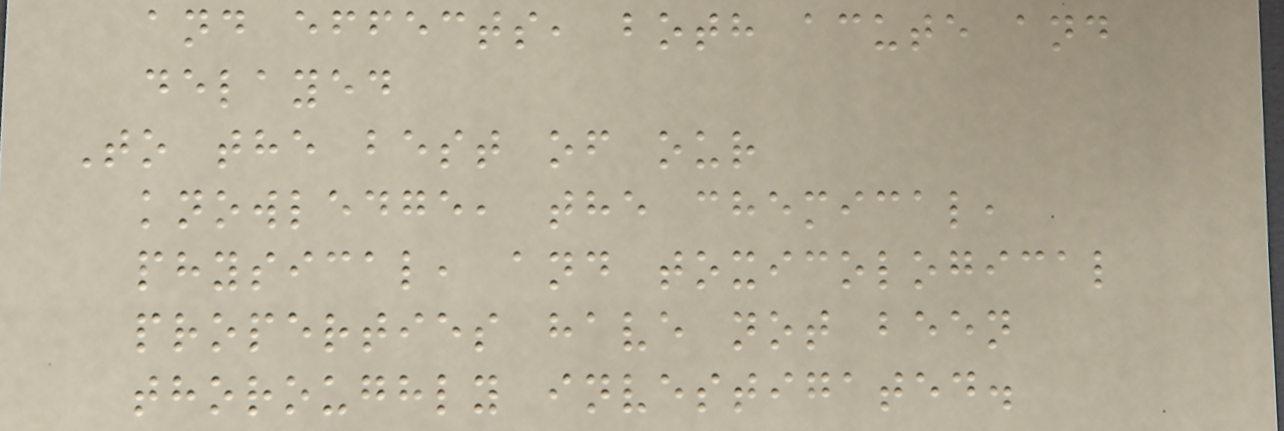and effects, both acute and
delayed
To the best of our
knowledge, the chemical,
physical, and toxicological
properties have not been
thoroughly investigated.
